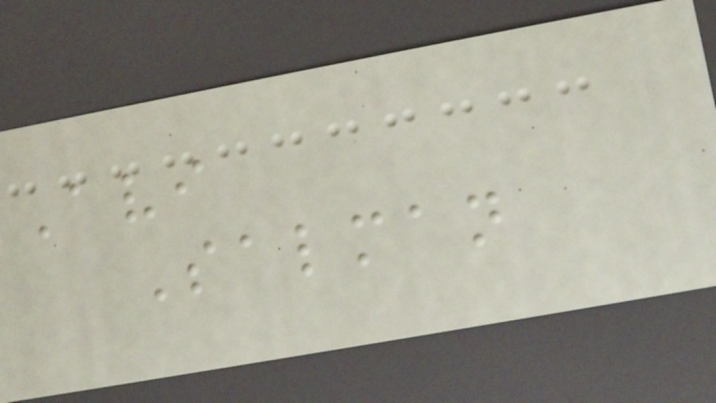Avi
Salman
